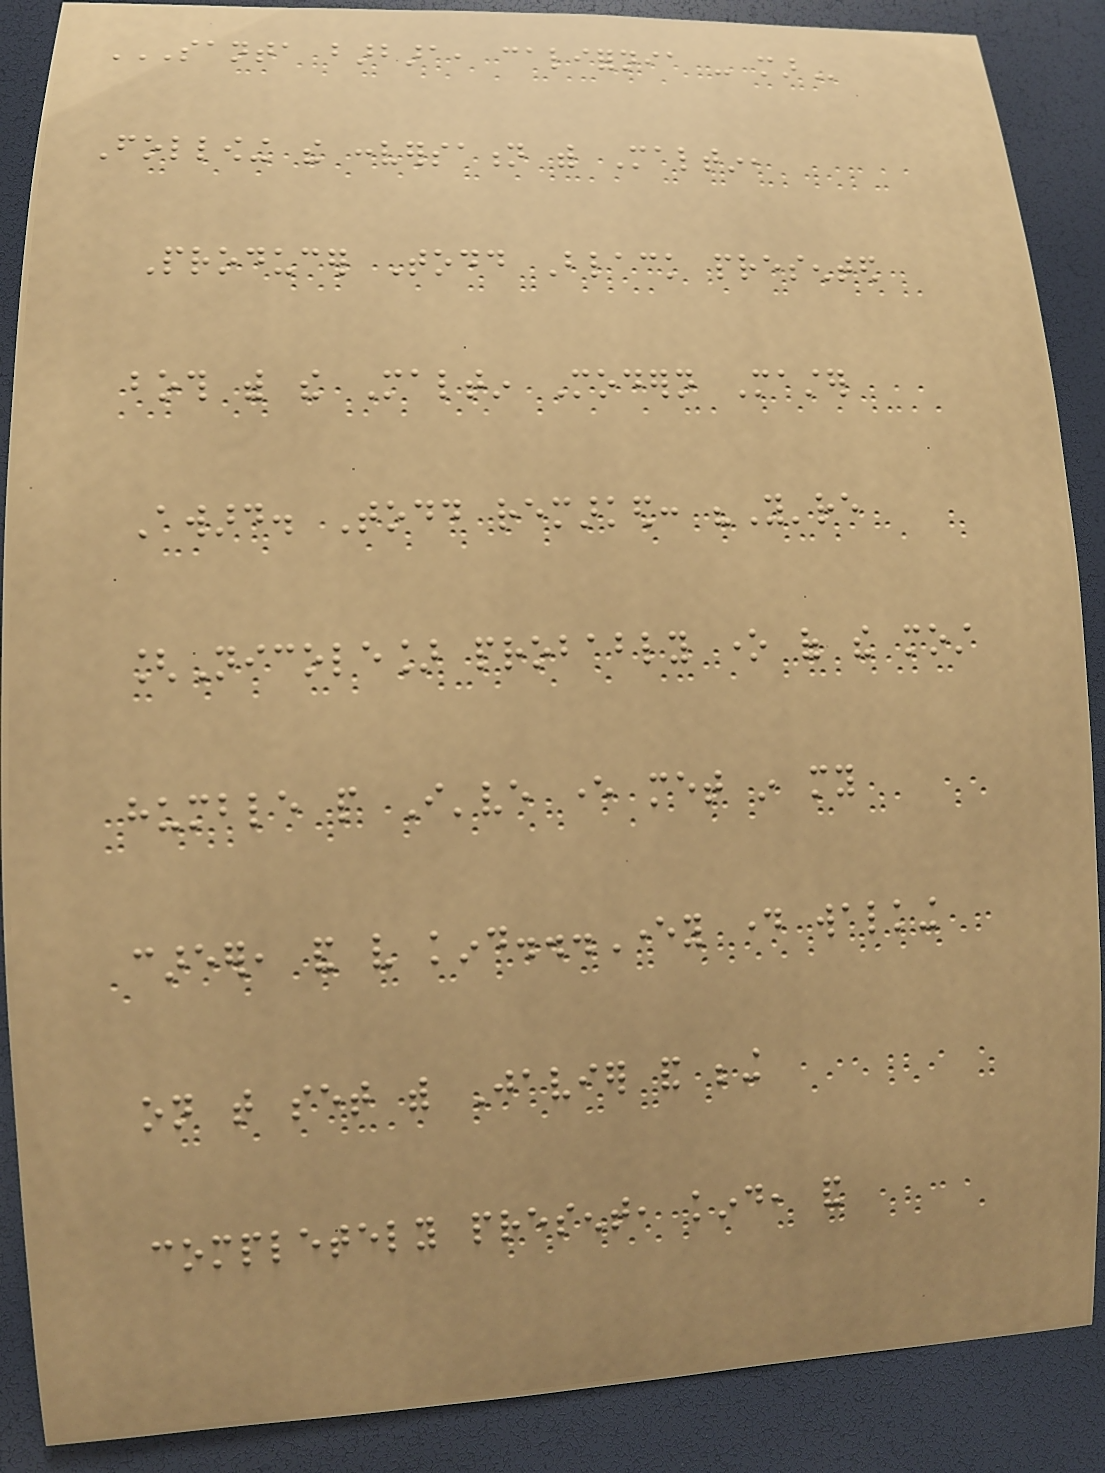SANTA BARBARA, CALIFORNIA - MAR
Following the conversation with Maltin,
Producer Todd Black presented
both with the Maltin Modern Master
Award. Todd remarked: "You're
[Nicole] probably one of the most
humble people I've ever met in my
career, and very kind...Every day walking
on that set with Javier and being
completely present, kind, and
